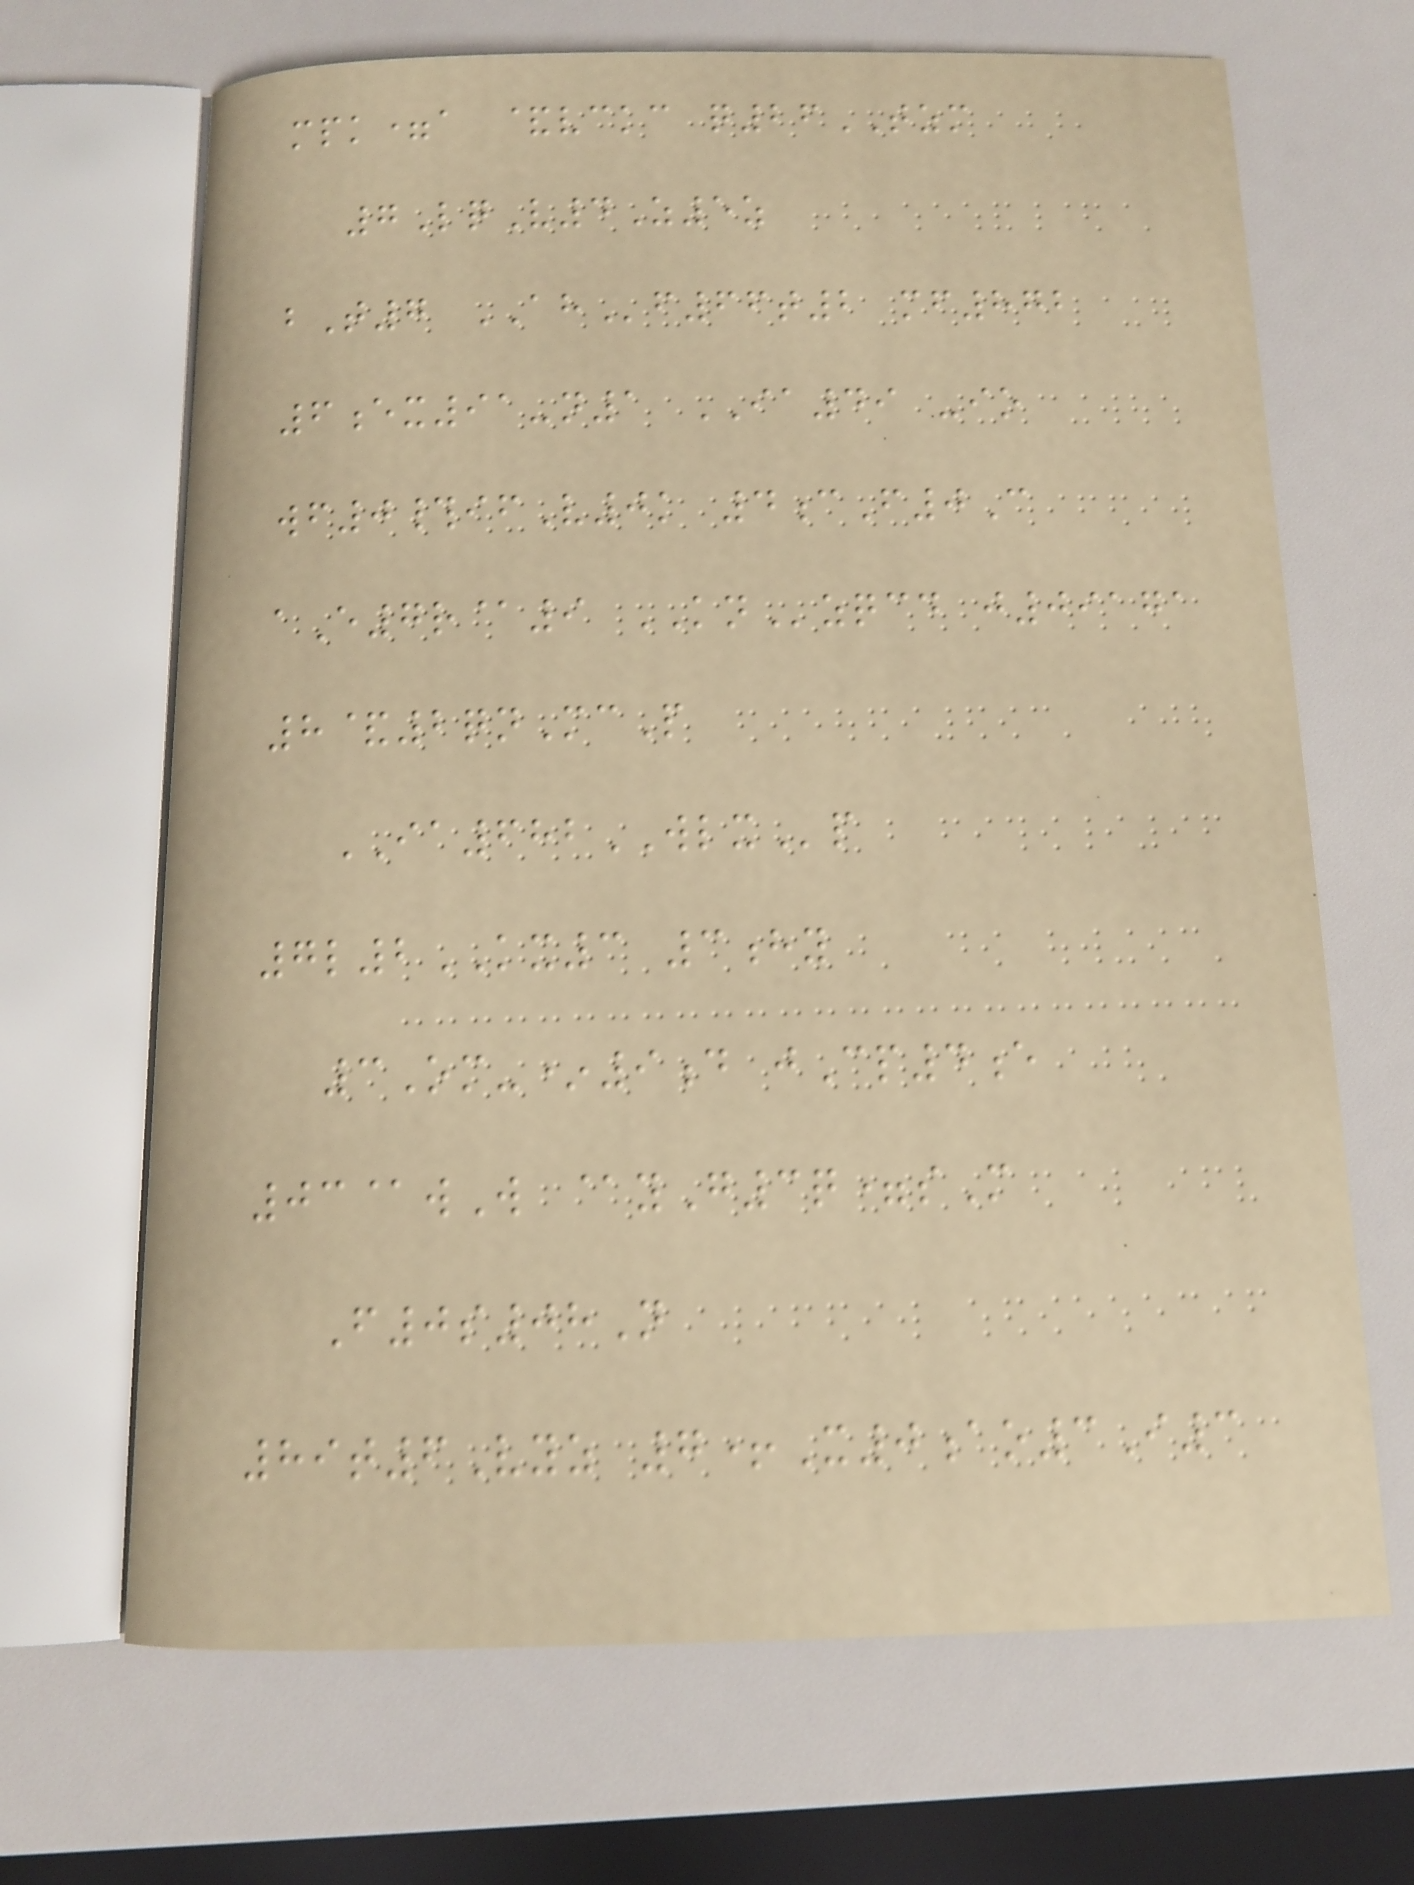mpk=a &vckc q26TZM
7LqV4Z5z
bT7 AHf66t2 mf872
6ex91-n1 IA49 -io
wf0#ifV0k 4cF0C
aE7r@9 KNzqcd j09171
8&2qnMcP
IA682WLXp
7l2KX3 3hy
3Om-*9d jCp4e
03@wW @yG3q=sM
F0s08N
89t6Vyz 7+X0ao3I3
